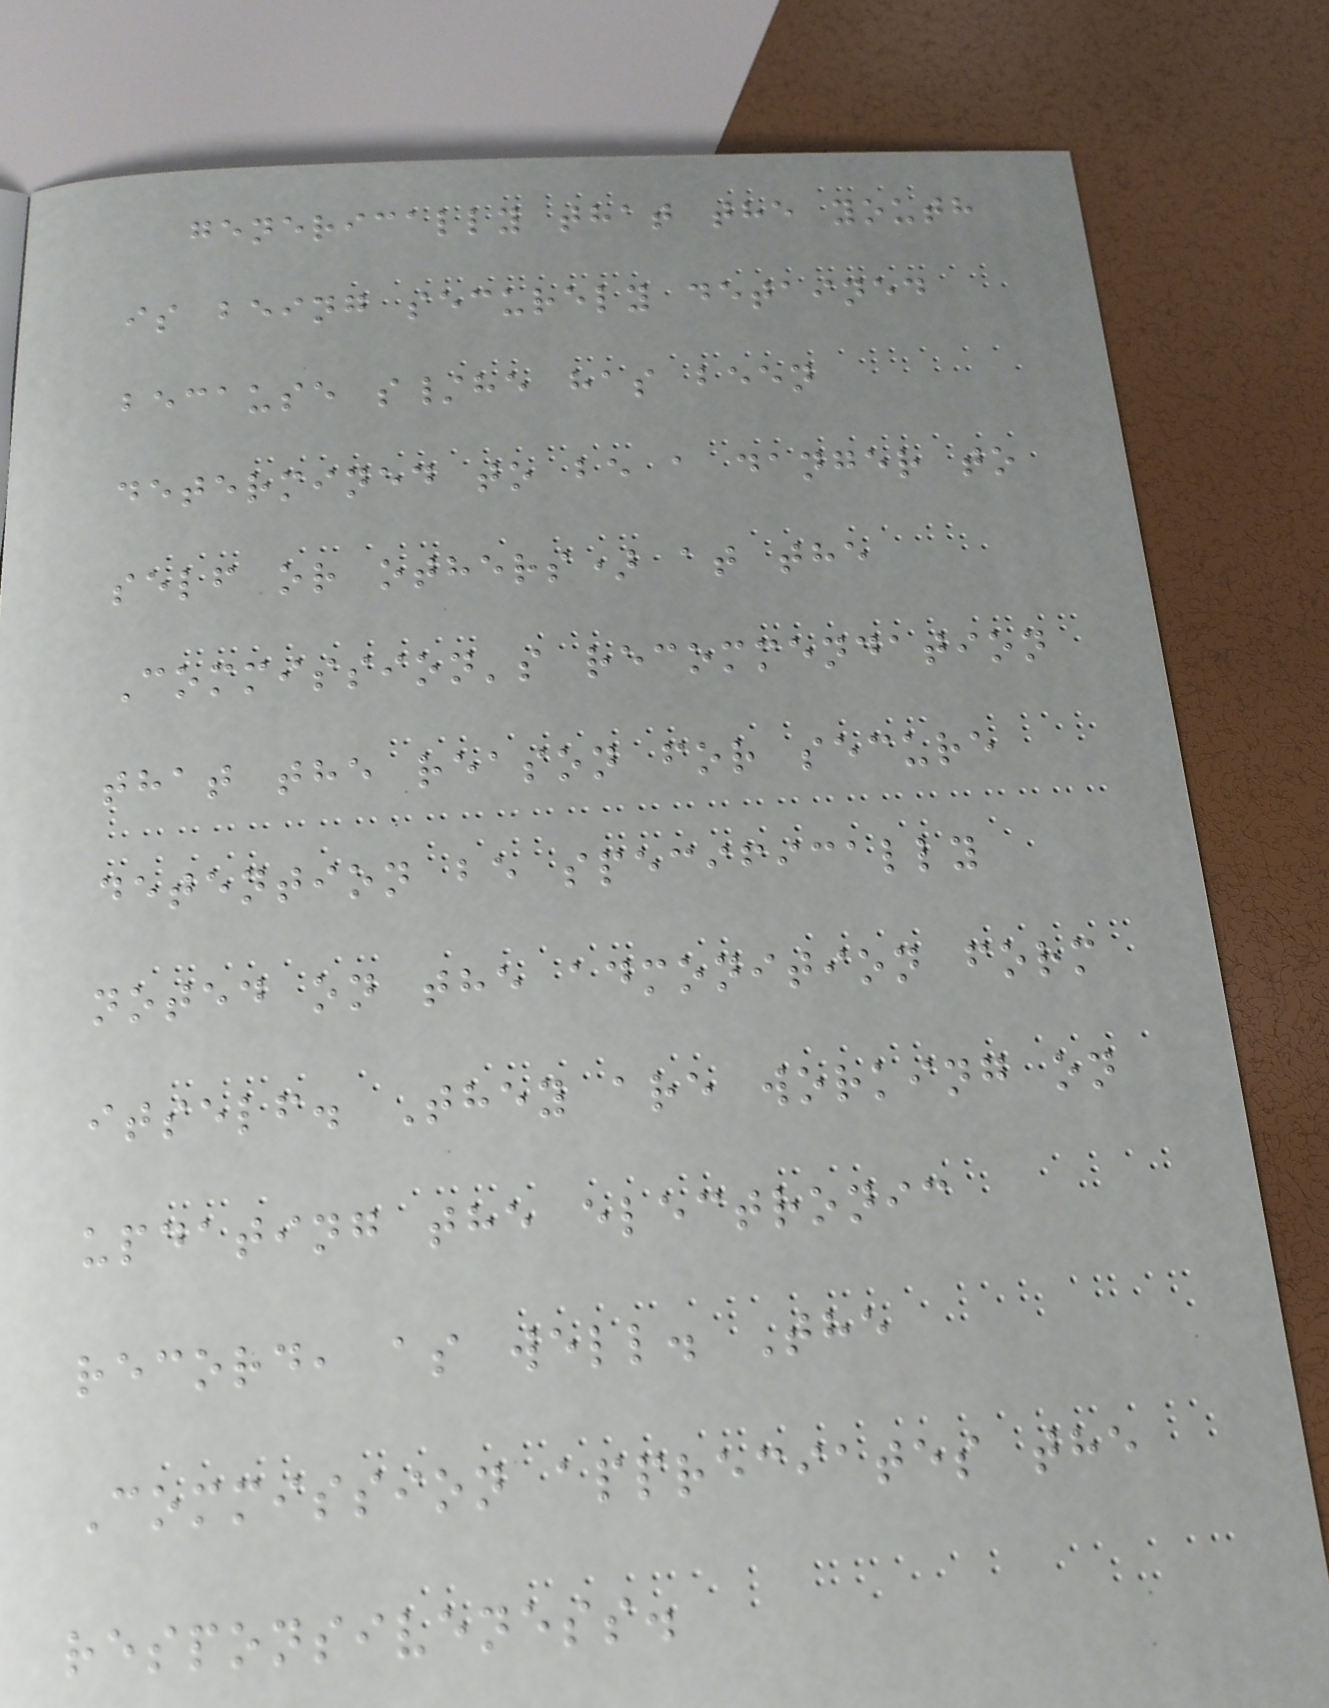generically that the youth
is being securely detained
because s/he has been
determined to be a danger to
self or others) at the
Commission's recommendation
that the reason for secure
detention be specifically
noted on the admonition form
itself. They are working on
updating the electronic
record, as well. The
Commission appreciates the
responsiveness.
